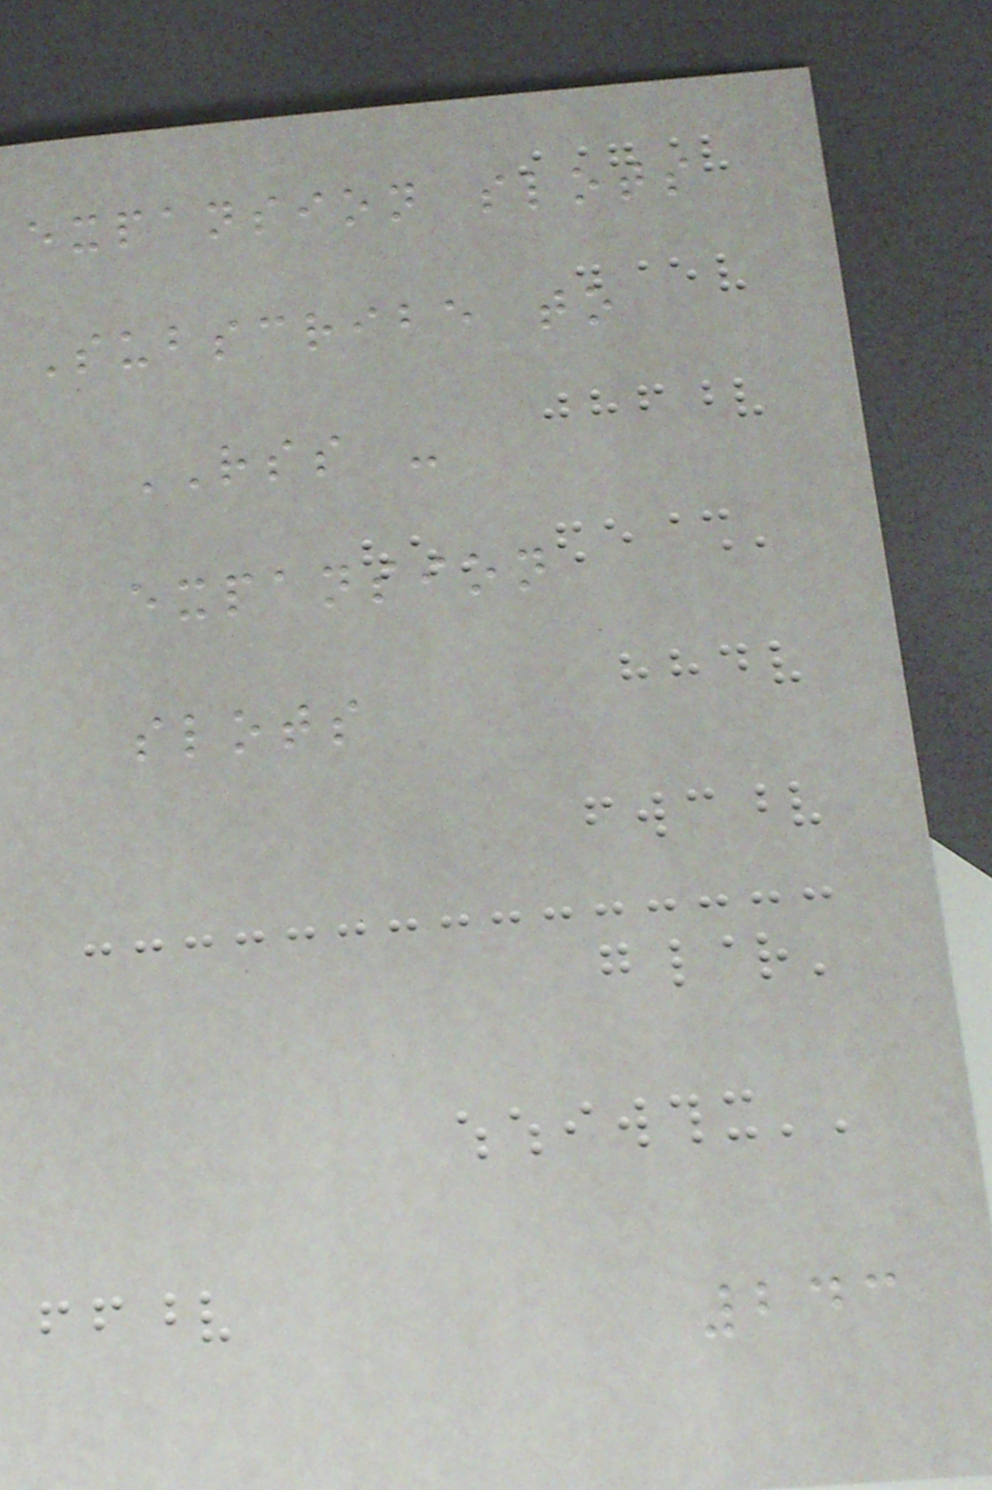expansion slots
Subscribe to
RSS -
expansion
slots
243
